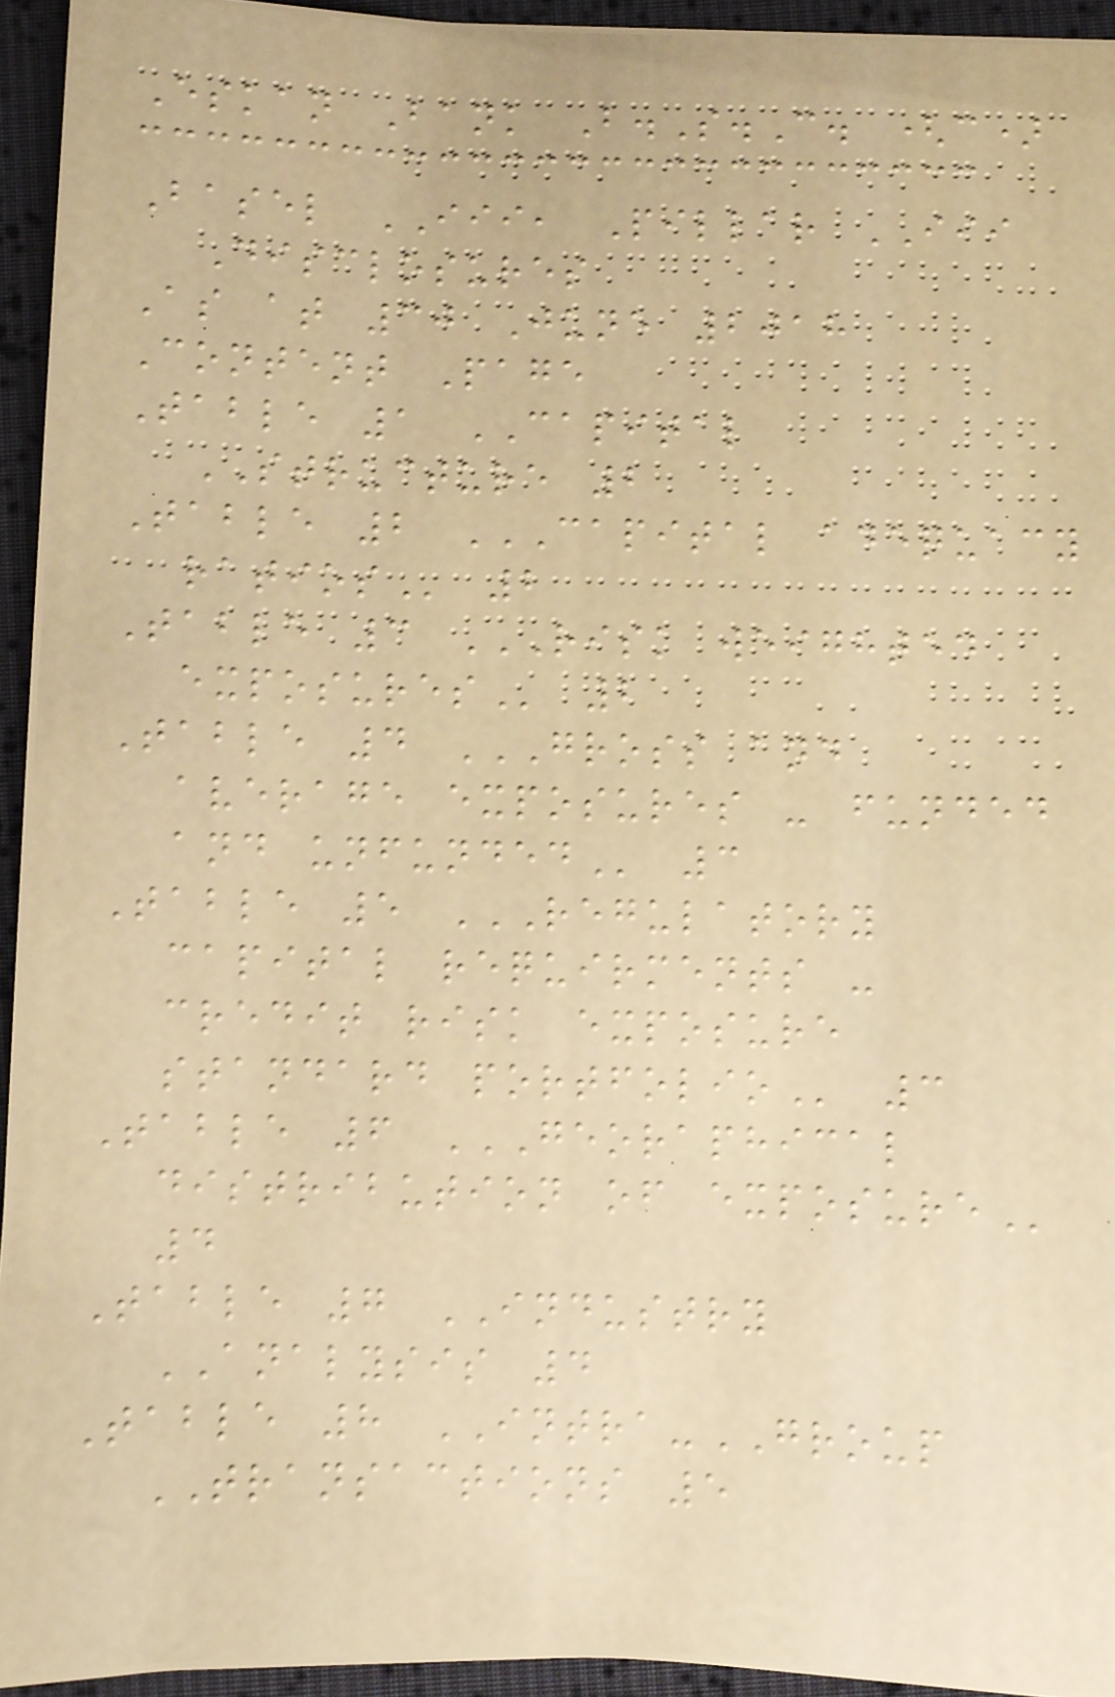Eskan Bank B.S.C. (c)
Basel III, Pillar III
Disclosures
As at 30 June 2018
Content Page
Table 1 CAPITAL
STRUCTURE 2
Table 2 CAPITAL ADEQUACY
RATIOS 2
Table 3 RISK WEIGHTED
EXPOSURES 2
Table 4 GROSS AND
AVERAGE EXPOSURES - FUNDED
AND UNFUNDED 3
Table 5 REGULATORY
CAPITAL REQUIRMENTS -
CREDIT RISK EXPOSURE
STANDARD PORTFOLIO 3
Table 6 GEORAPHICAL
DISTRIBUTION OF EXPOSURE
4
Table 7 INDUSTRY
ANALYSIS 4
Table 8 INTRA-GROUP
TRANSACTIONS 5
